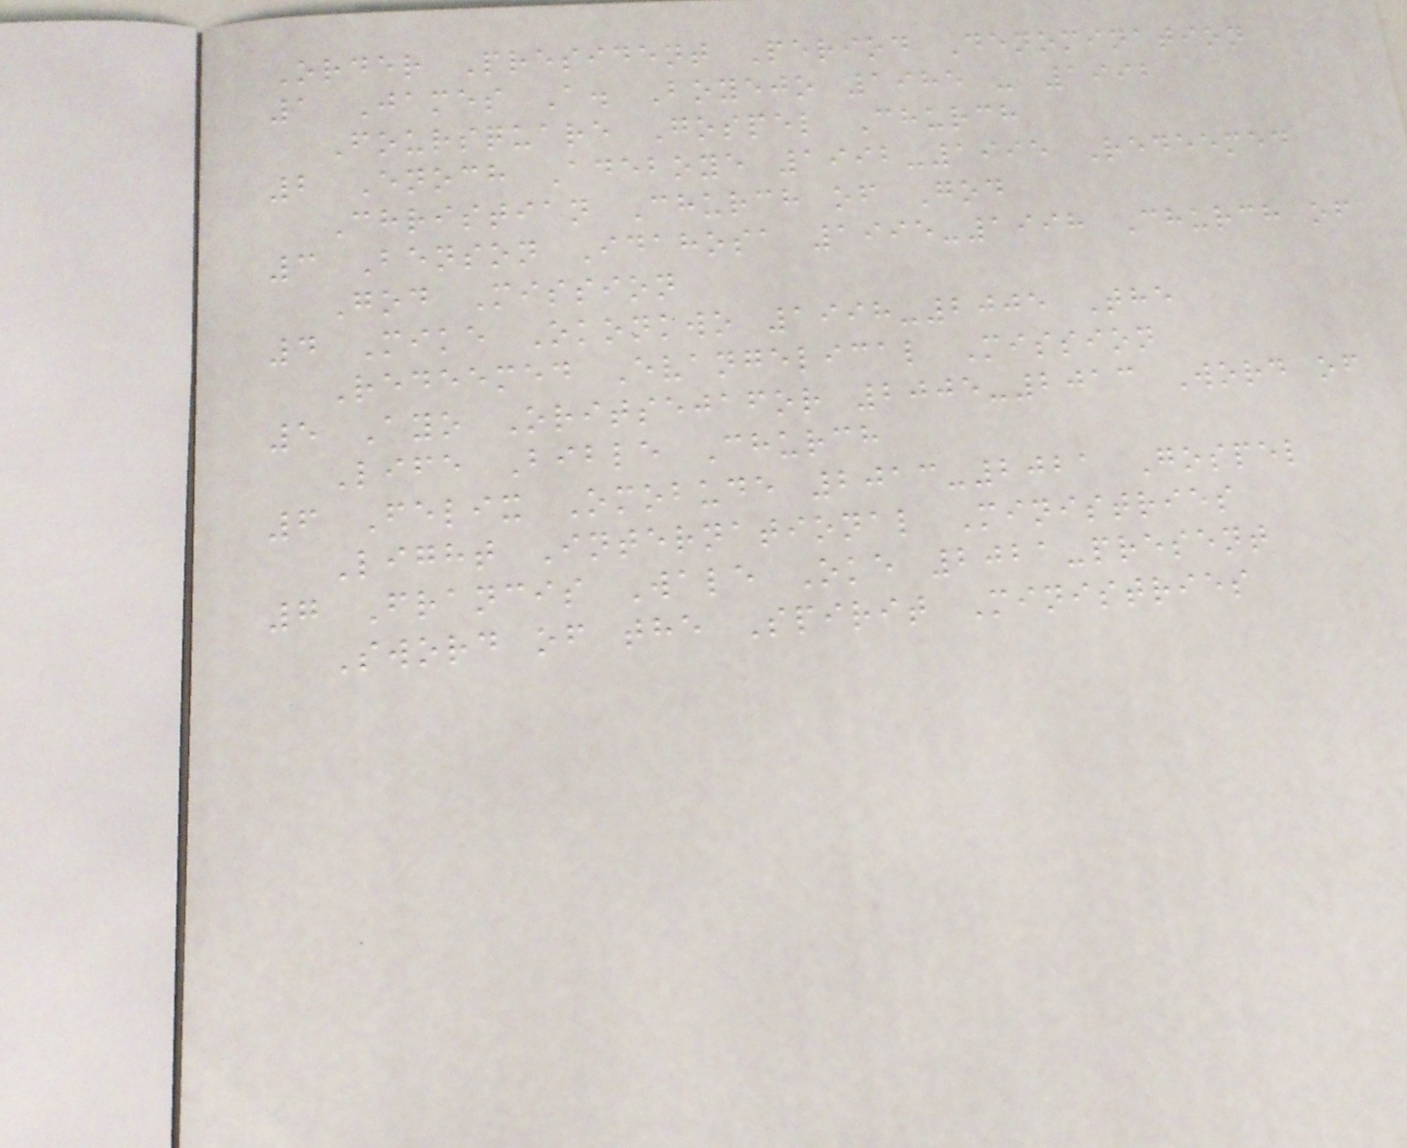Order President Period Denomination
1 James A. Boyejo 1985 - 1992
Foursquare Gospel Church
2 Enoch Adeboye 1992-1995 Redeemed
Christian Church of God
3 Benson Idahosa 1995-1998 Church of
God Mission
4 Mike Okonkwo 1998-2005 The
Redeemed Evangelical Mission
5 Ayo Oritsejafor 2005-2013 Word of
Life Bible Church
6 Felix Omobude 2013-2021 Gospel
Light International Ministries
7 Francis Wale Oke 2021-present
Sword of the Spirit Ministries
